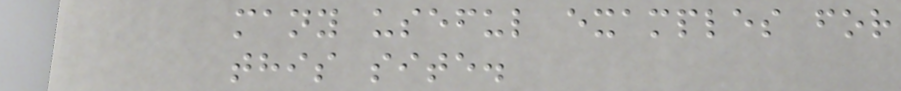many useful examples for
this site.
